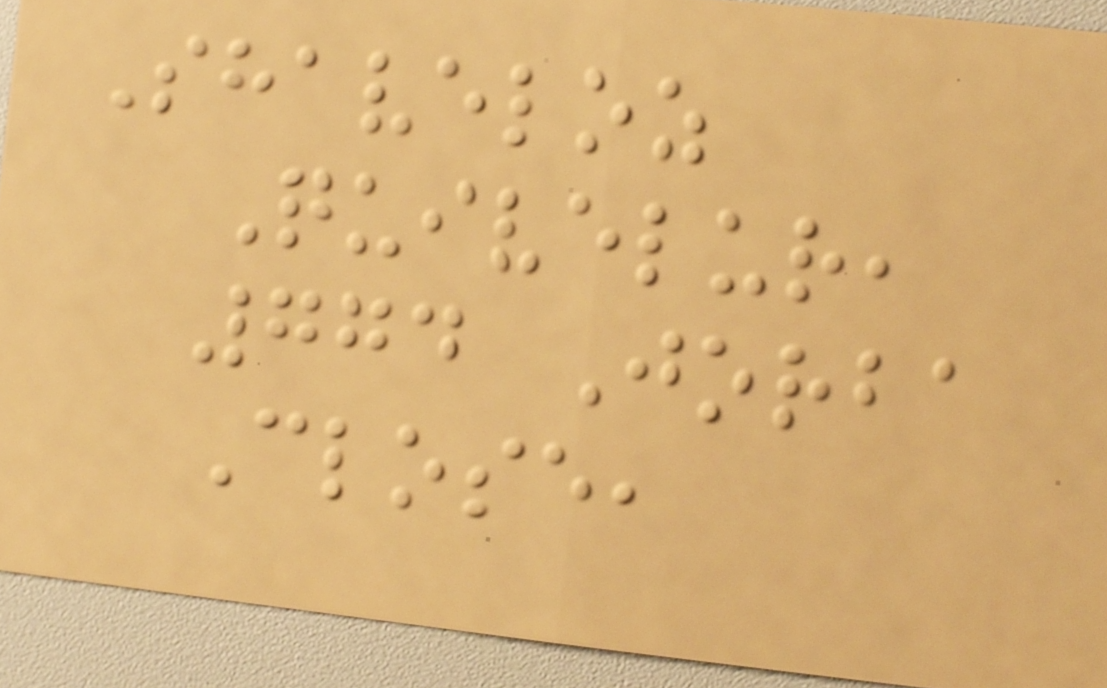Shaveloz
Quivelur,
774 Jorba
Close,
